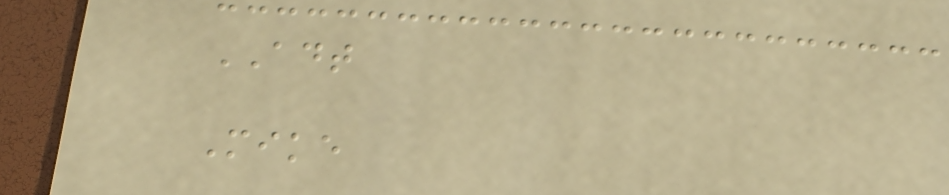ADT
Mike
